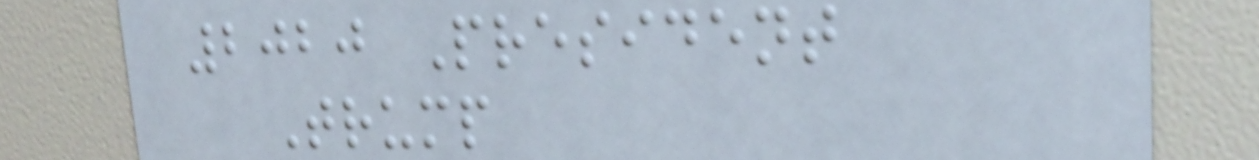2020 President
Trump
